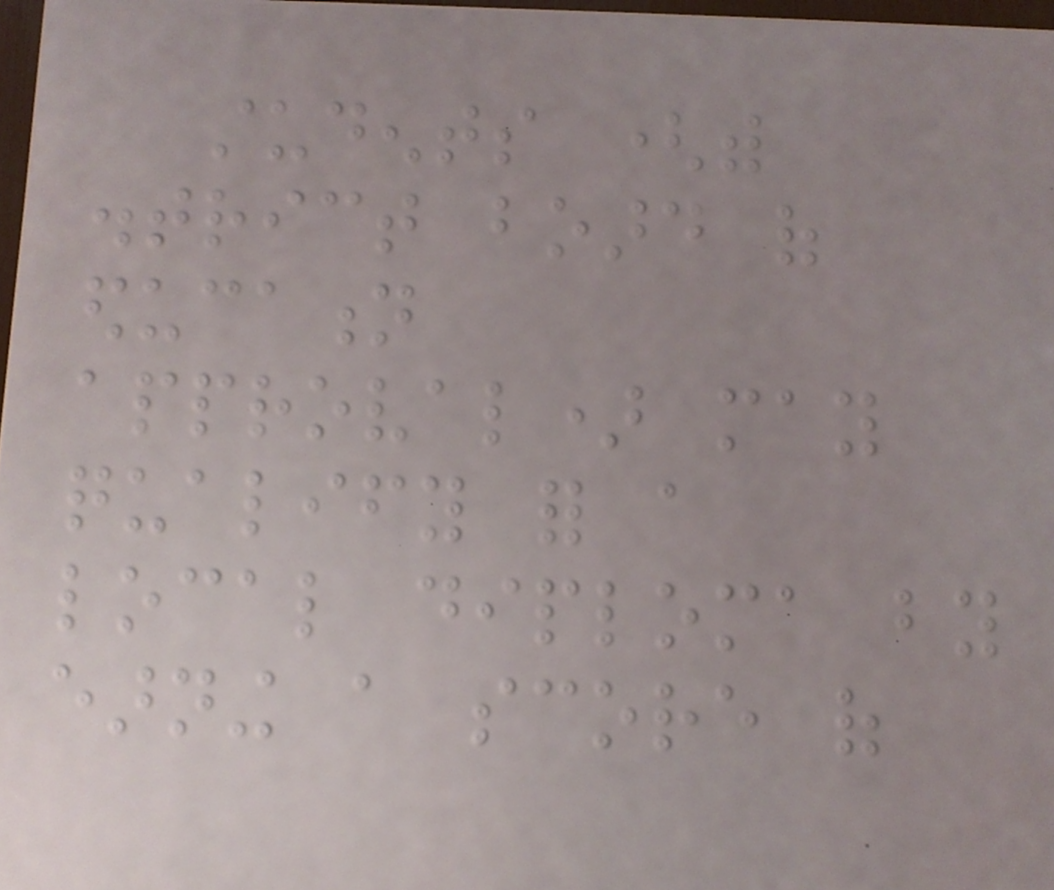students (with
district board of
education
approval) may
qualify for a
local diploma by
earning a score of
